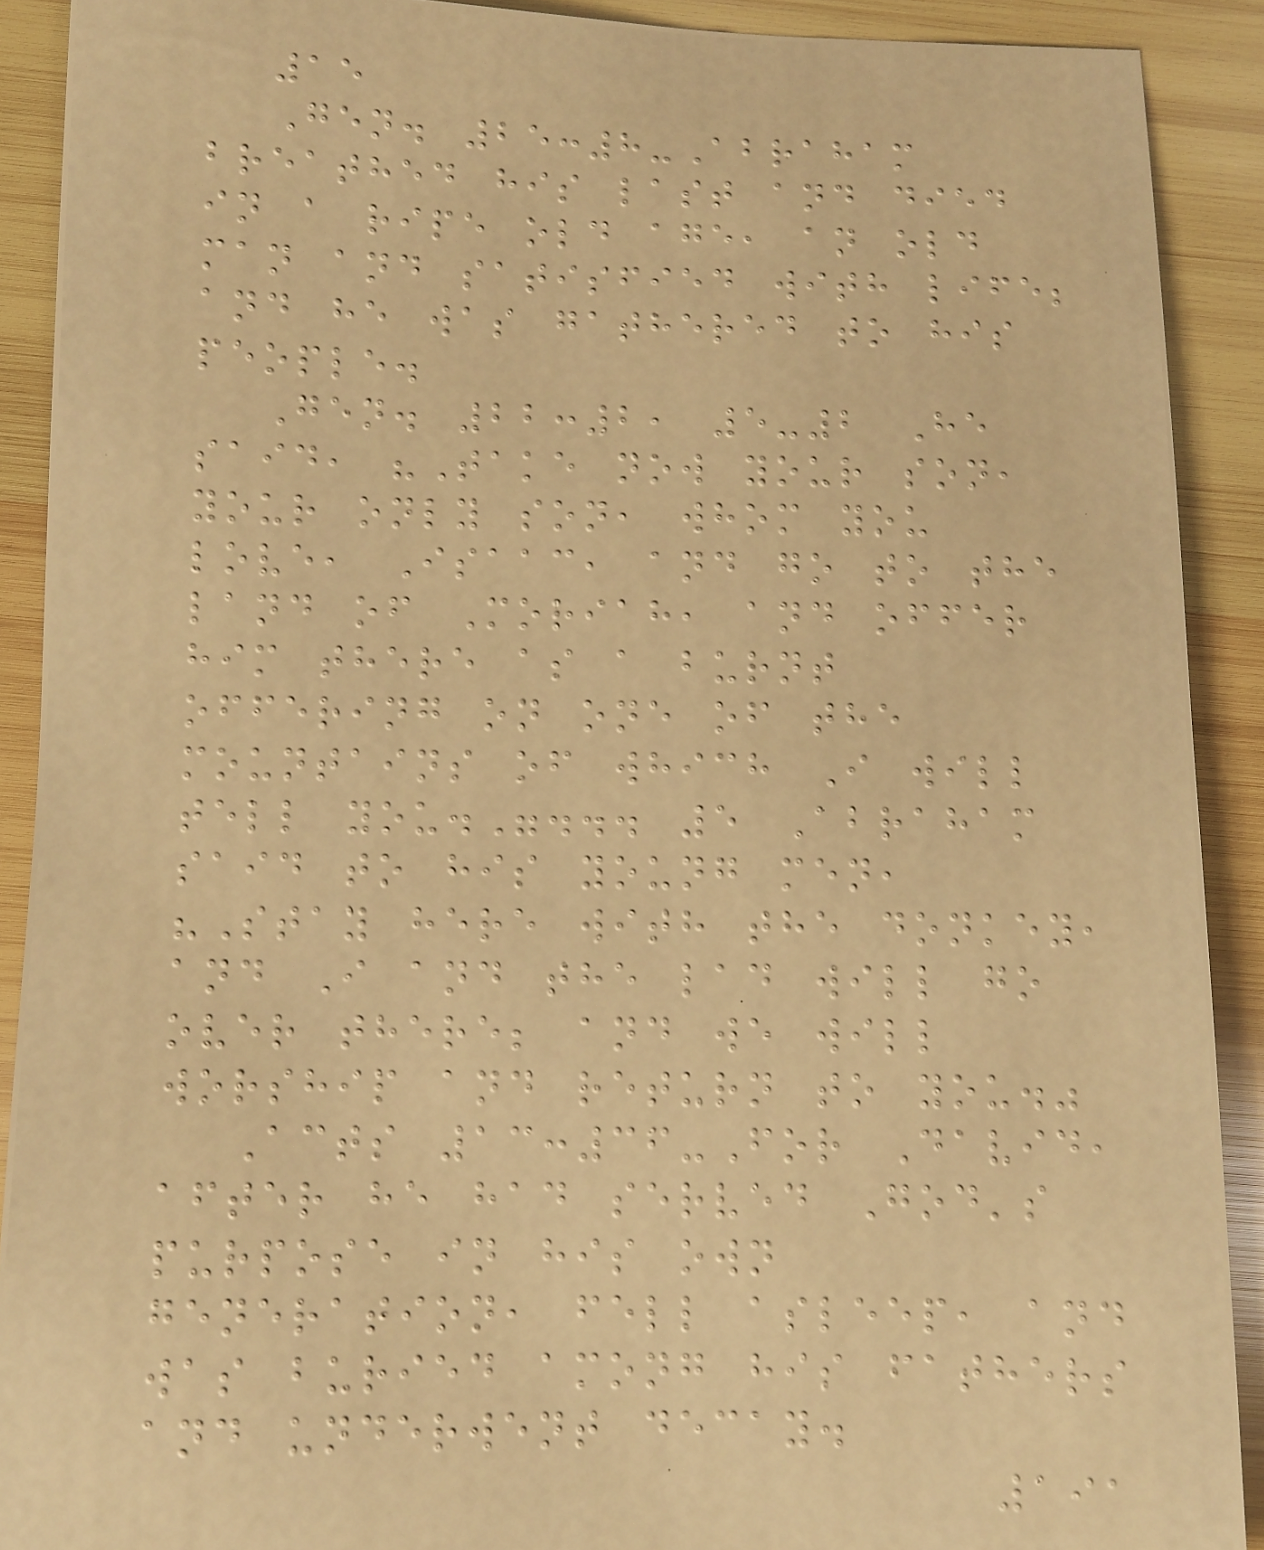15
Gen. 25:8-Abraham
breathed his last and died
in a ripe old age, an old
man and satisfied with life;
and he was gathered to his
people.
Gen. 22:2, 5-2 He
said, "Take now your son,
your only son, whom you
love, Isaac, and go to the
land of Moriah, and offer
him there as a burnt
offering on one of the
mountains of which I will
tell you."... 5 Abraham
said to his young men,
"Stay here with the donkey,
and I and the lad will go
over there; and we will
worship and return to you."
Acts 13:36-For David,
after he had served God's
purpose in his own
generation, fell asleep, and
was buried among his fathers
and underwent decay.
191
